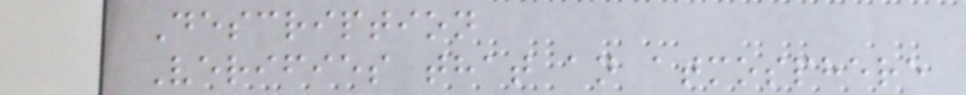Description
Verifies that an atmosphere
